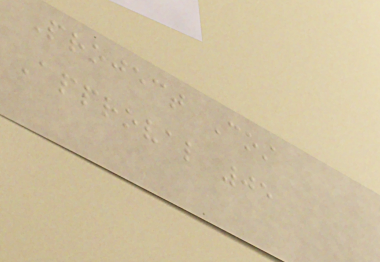Project Cost
Approval 05
